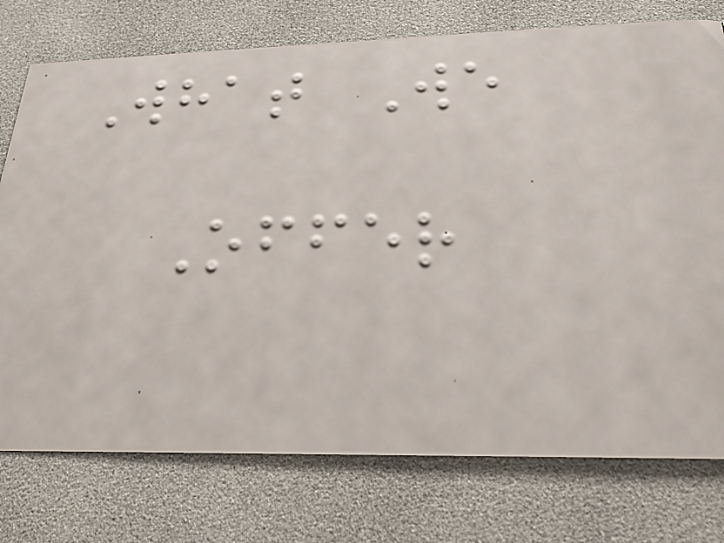What We
Offer
